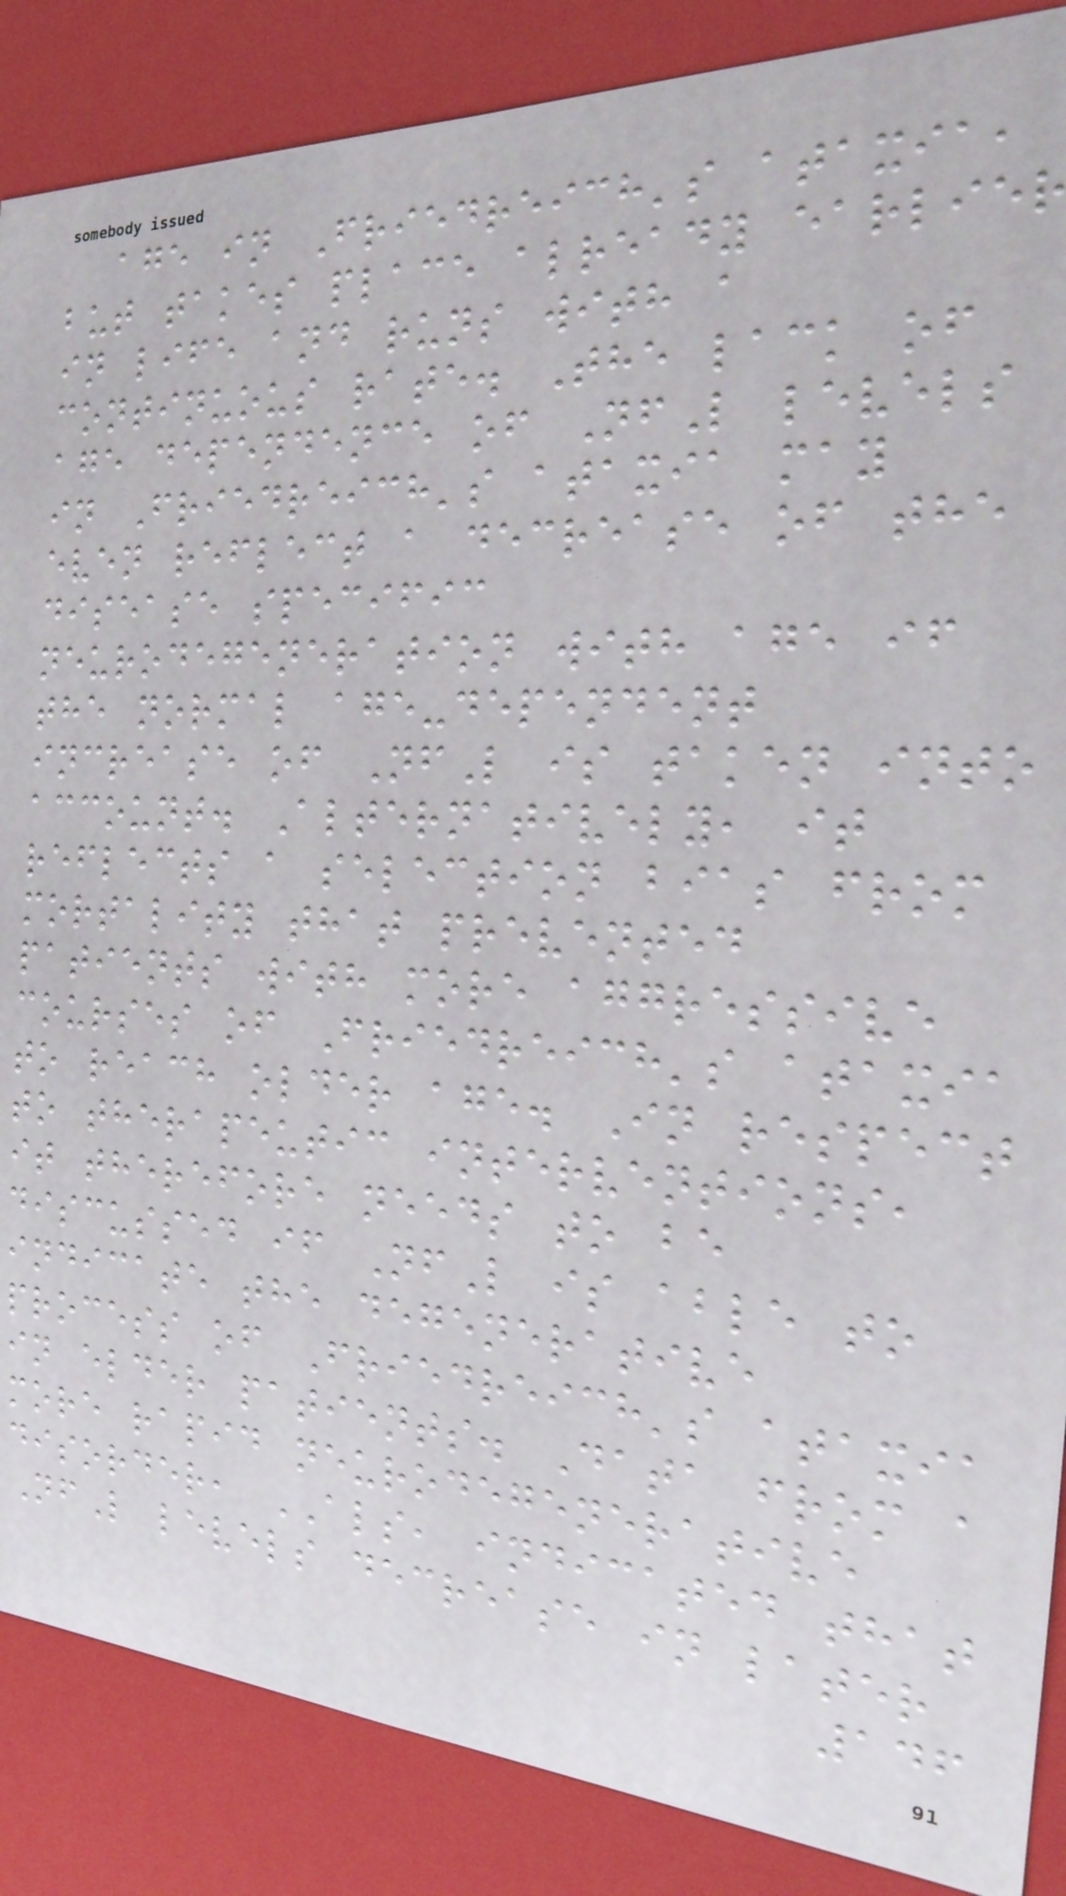age in Friedreich's ataxia,
but takes place already earlie
in life and runs with a
continuous rate. The lack of
age dependence of NfL levels
in Friedreich's ataxia may
even reflect a decrease of the
disease specific
neurodegeneration with age if
the normal age-dependent
increase of NfL is taken into
account. Alternatively, it
reflects a selection bias from
mortality that prevented
patients with more aggressive
courses of Friedreich's ataxia
to reach older age. In respect
to therapeutic interventions,
it therefore needs to be
discussed if NfL is able to
indicate the degenerative
process of Friedreich's ataxia
in elder patients. Data from a
more rapid neurodegenerative
disorder, ALS, indicated that
NfL levels decrease in later
146
